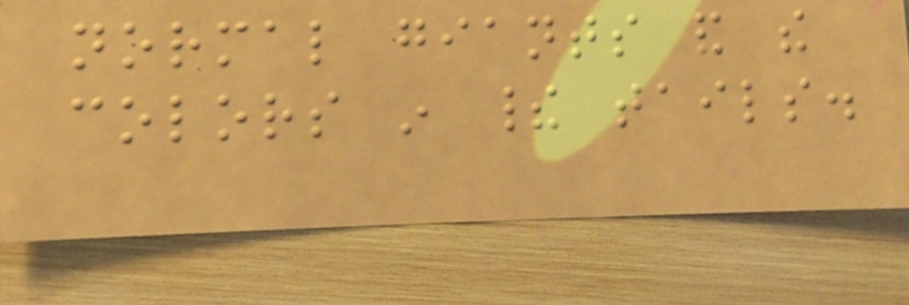normal giants and the
colors in their tails.
